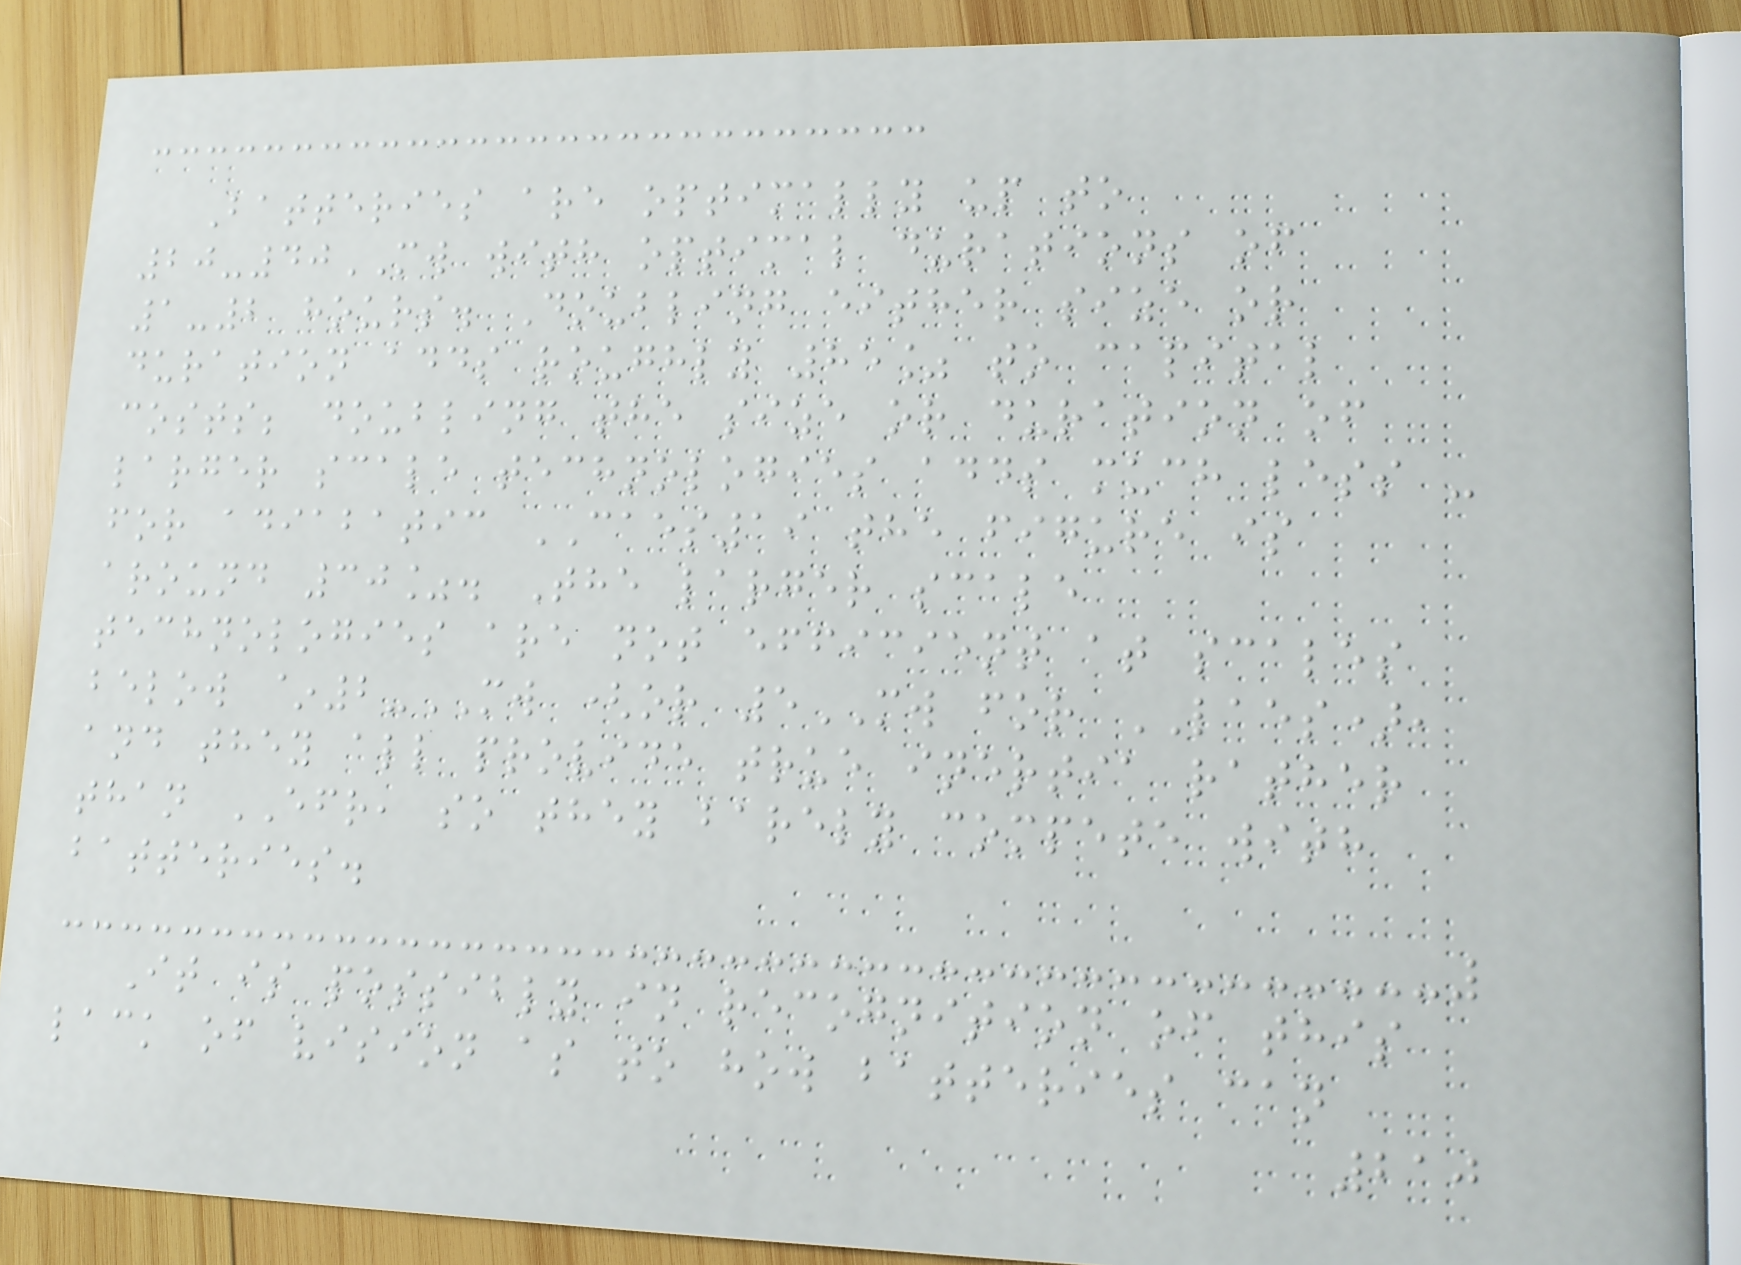Batteries are optimally up to
20-40MW with optimal durations of
1-2 hours. Doubling either size or
duration adds roughly 85% to capital
costs; doubling the size or duration of
larger scale technologies adds much less -
for adiabatic CAES19 the figure is
around 30%. The larger scale
technologies are not efficient at scales
below ~2-MW (or 5MW for LAES),
and they all provide true inertia rather
than EFR, so they barely compete with
batteries.
It is possibly in recognition of this
lack of vision as to how batteries can
210
